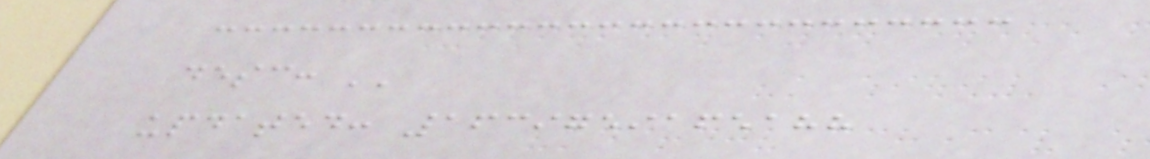desc: ''
updated: 1639759165188
